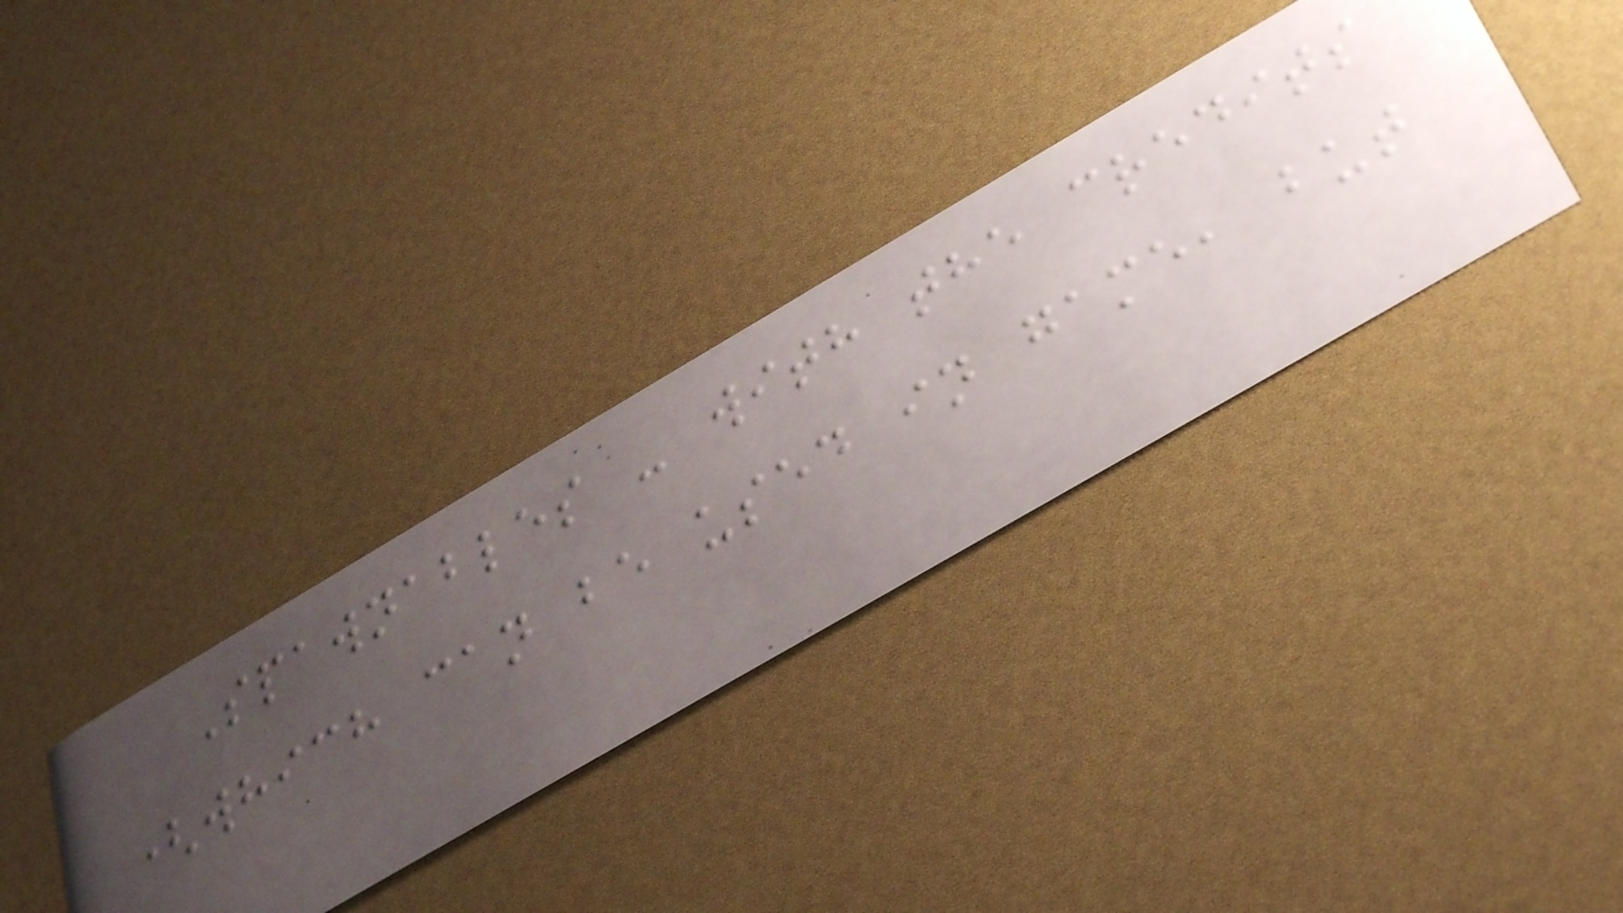Spawnables - with the credits
(which can be used in game, but
